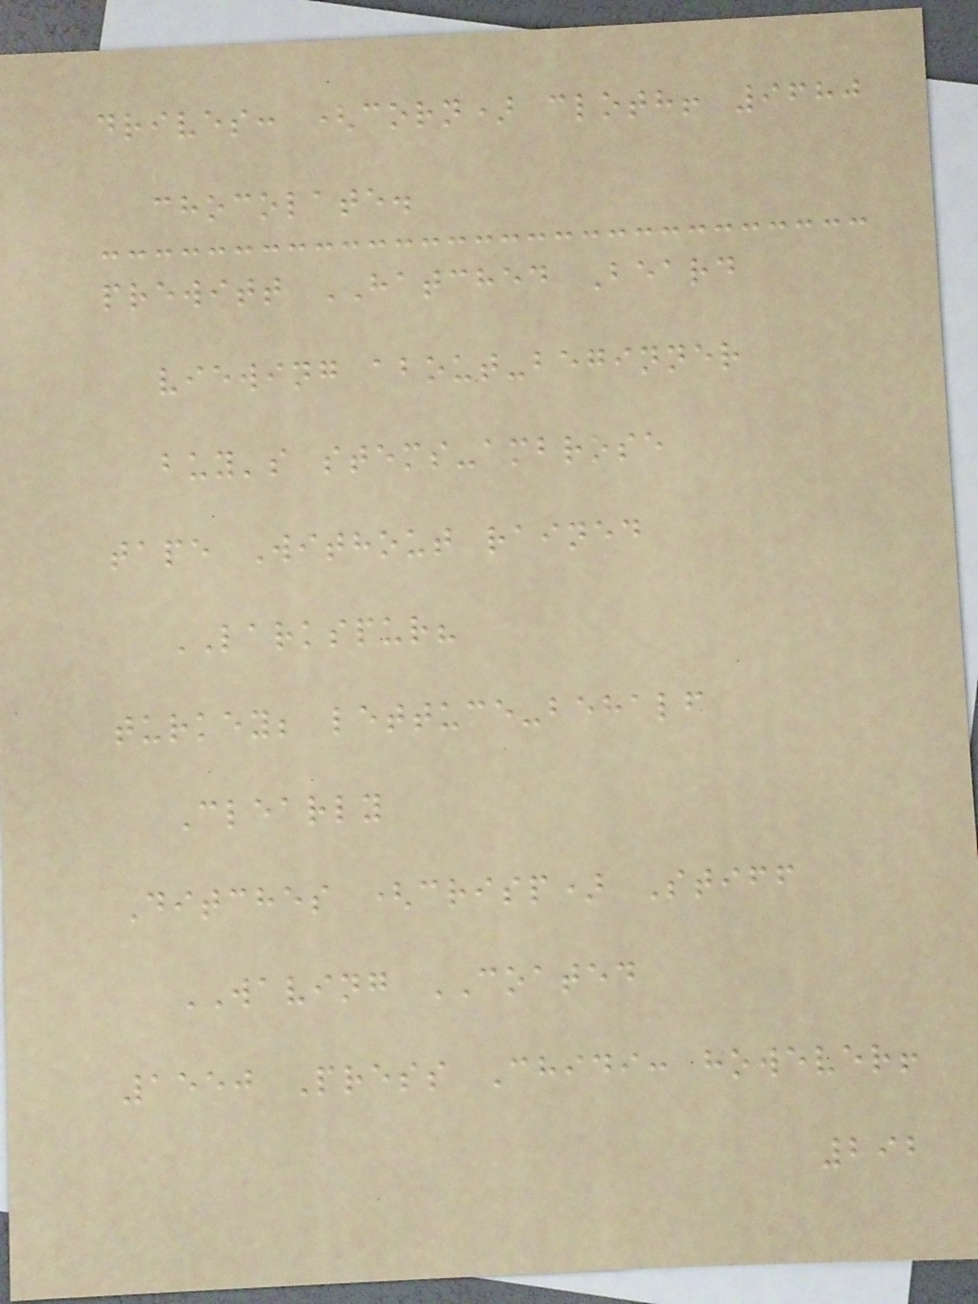drives: (corn) cloth! 9680
chocolate.
prewitt HATCHED Beard
viewing about-beginner
buy's stems-ambrose
tape Without rained
LARKSPUR?
turkey; lettuce-behalf
Clearly
Ditches (crisp) Stiff
WAVING COATED
1550 Press Chidi: however!
292
